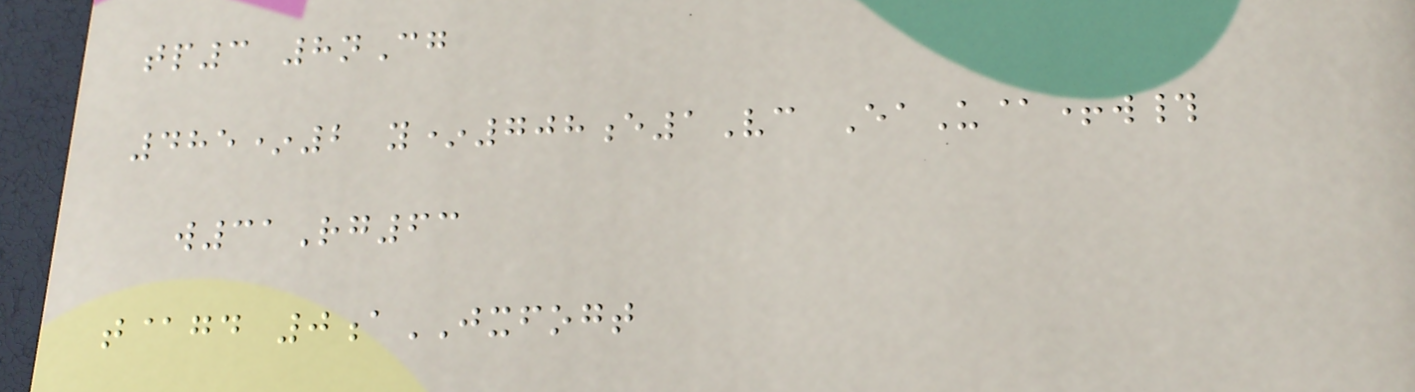tp3 8nCg
485*2 y*708e1Vc EaU@+w#
w31Rg63
t@gd 0aJXFOGT
